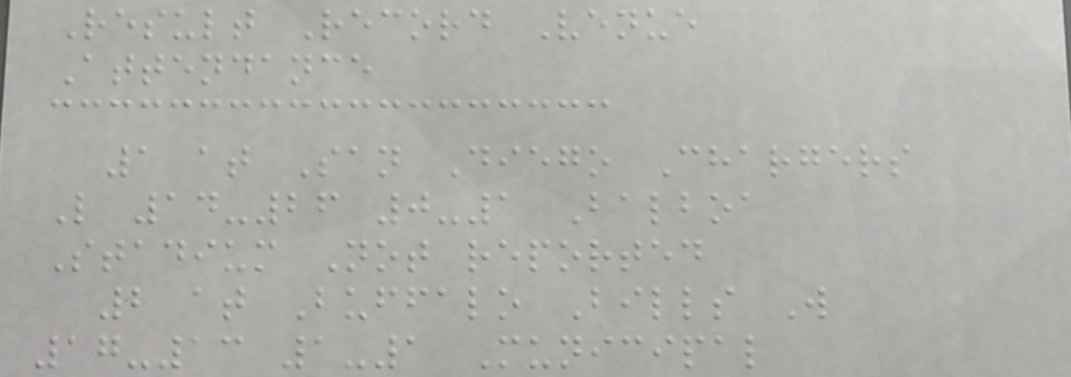Result Record Venue
Attendance
1 at San Diego Chargers
L 14-26 0-1 Balboa
Stadium Not reported
2 at Buffalo Bills W
17-13 1-1 Municipal
